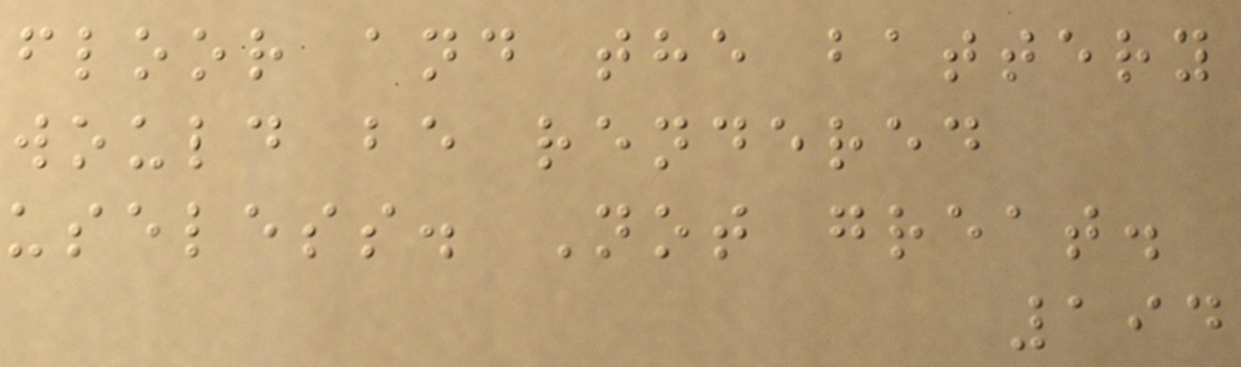floor and the battery
would be rendered
useless. Not great.
194
